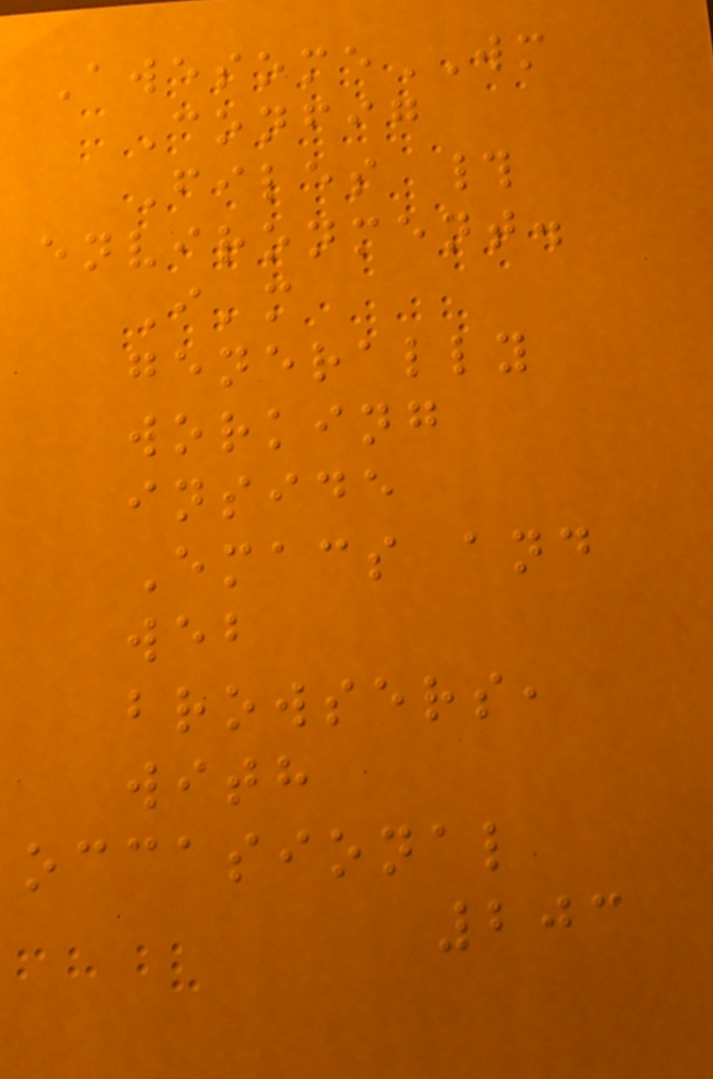AwesomeWM
Config
Files #
environment.
I'm
generally
working
inside
Emacs and
web
browsers,
with
occasional
203
